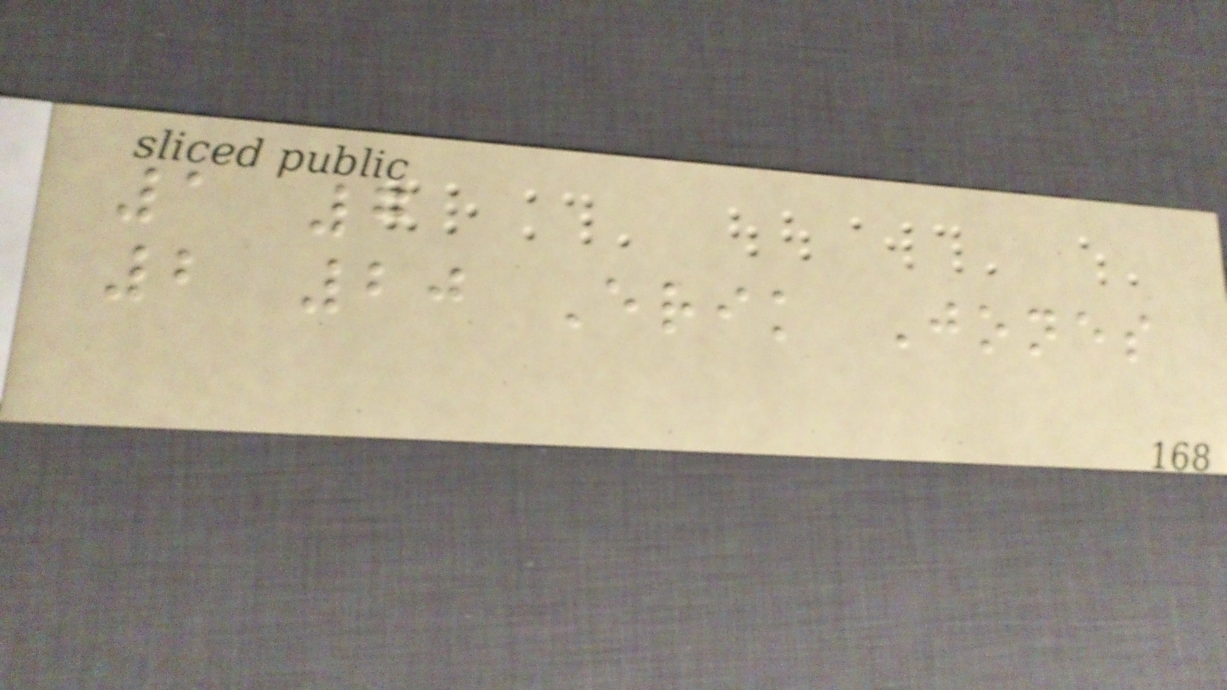1 7
2 20 Erik Jones
